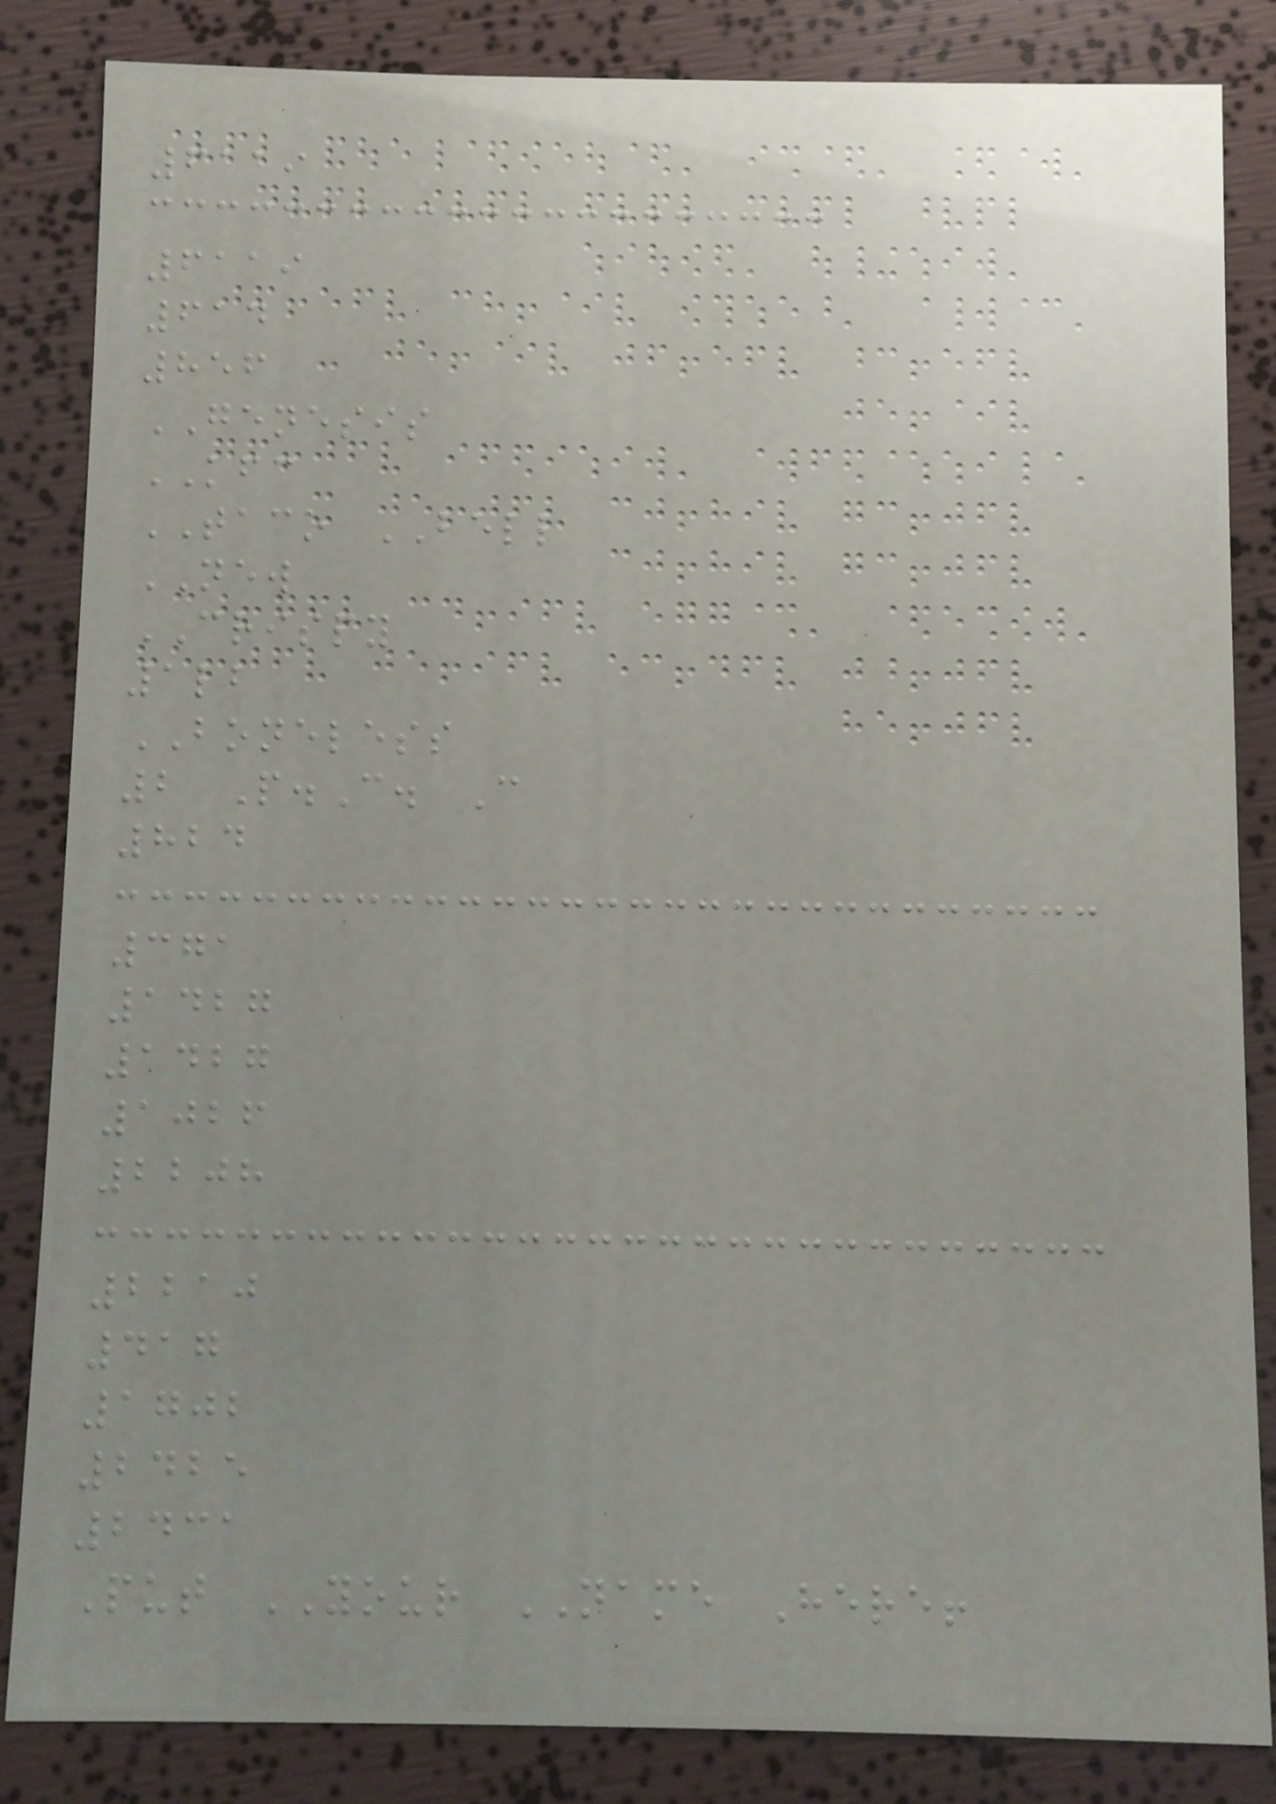6119
6119
614
856
GENESIS
KFC
TACO BELL
NEW
CRISPY
1lb
BONELESS
2 P.C. C
824
371
1427
1427
1026
2208
2210
417
1702
2425
2431
Put YOUR NAME Here!
